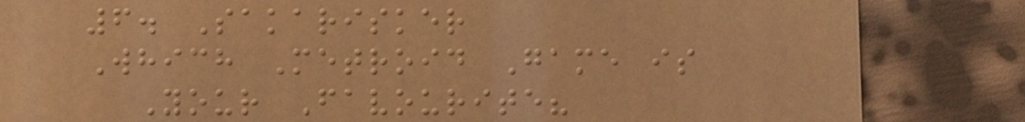6. Sakarisker
Which Metroid Game is
Your Favourite?
